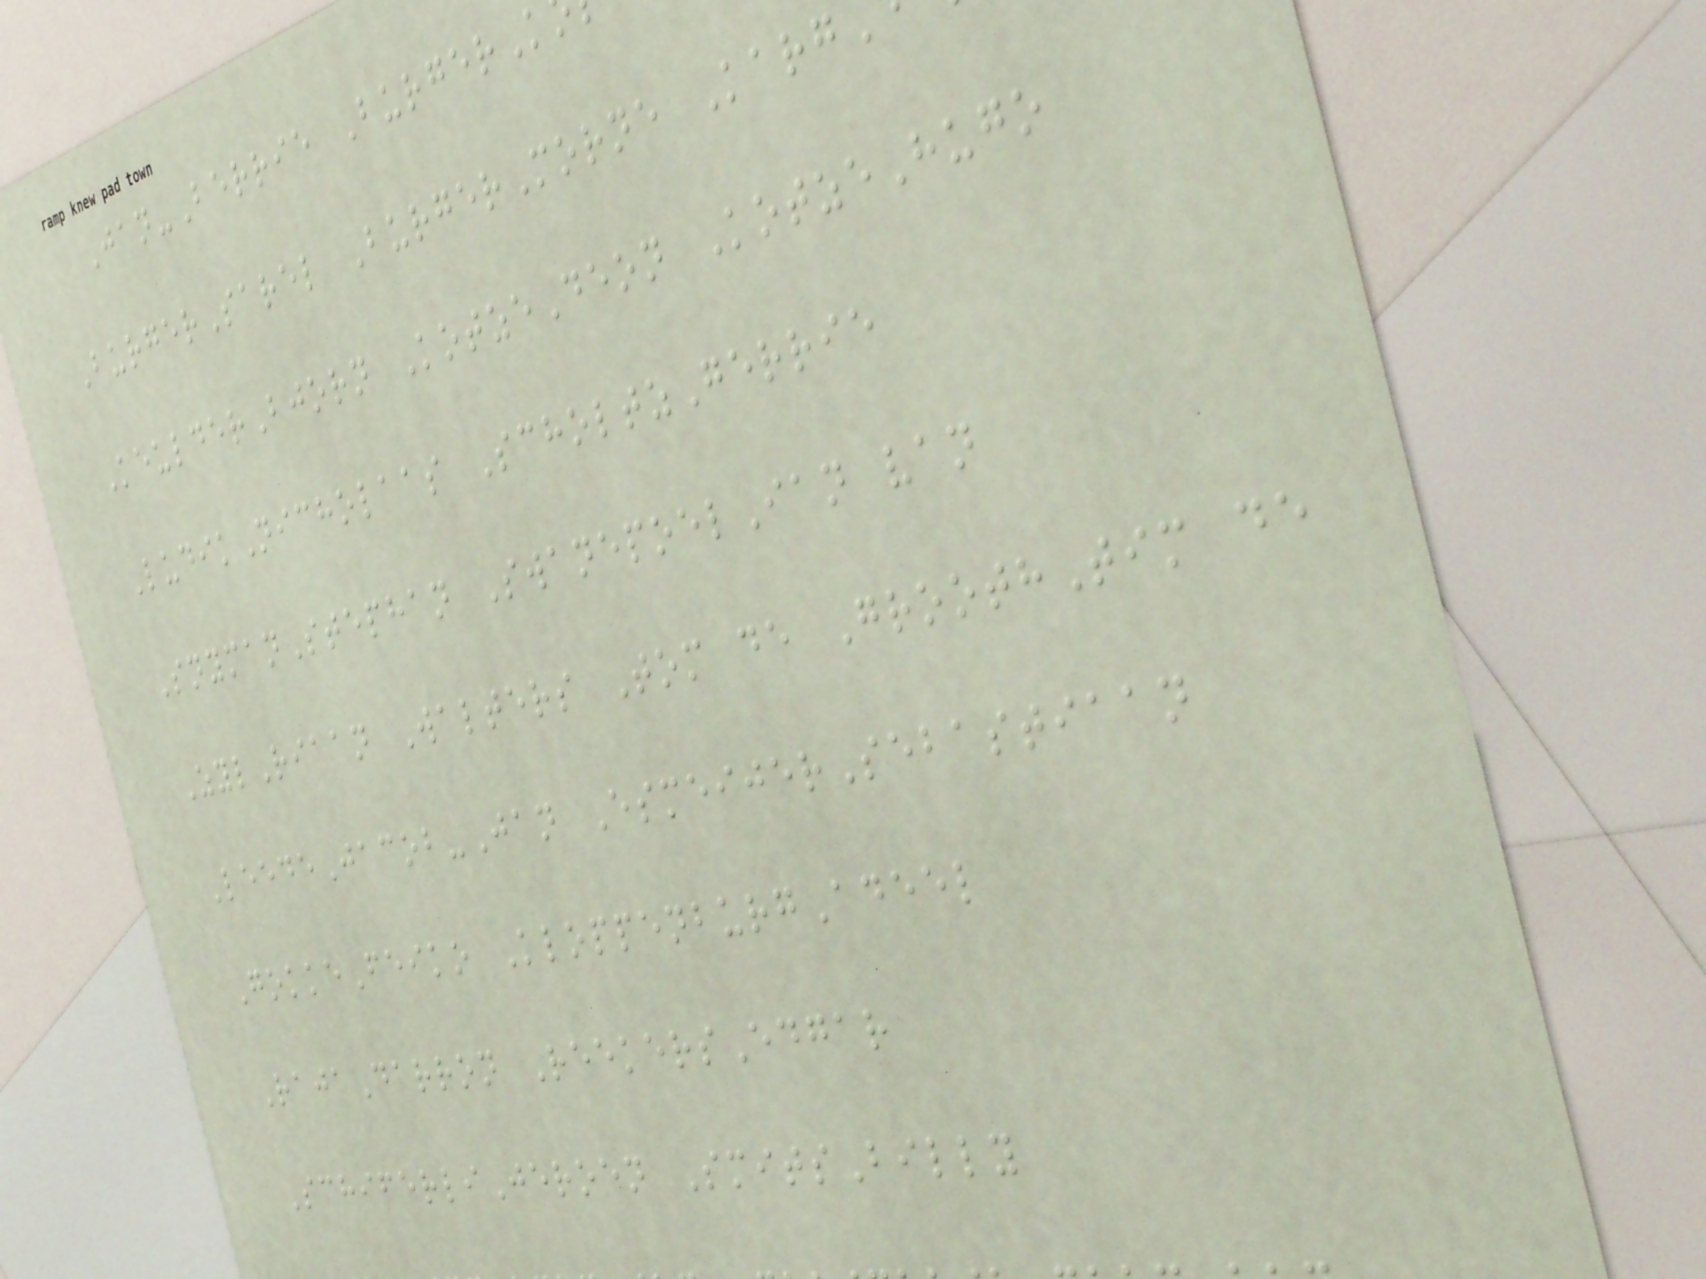Jan-Berrie BurgerK
BurgerSarel BurgerMorne Karg
KeulderBjorn KotzeDeon KotzeHugo
LudikNicholaas ScholtzGerrie
SnymanStephan SwanepoelIan van
ZylRiaan Walters Tom de GroothTim de
LeedeJacob-Jan EsmeijerSebastiaan
GokkeFeiko KloppenburgAdeel
RajaDarron ReekersEdgar
SchiferliJeroen SmitsBilly
